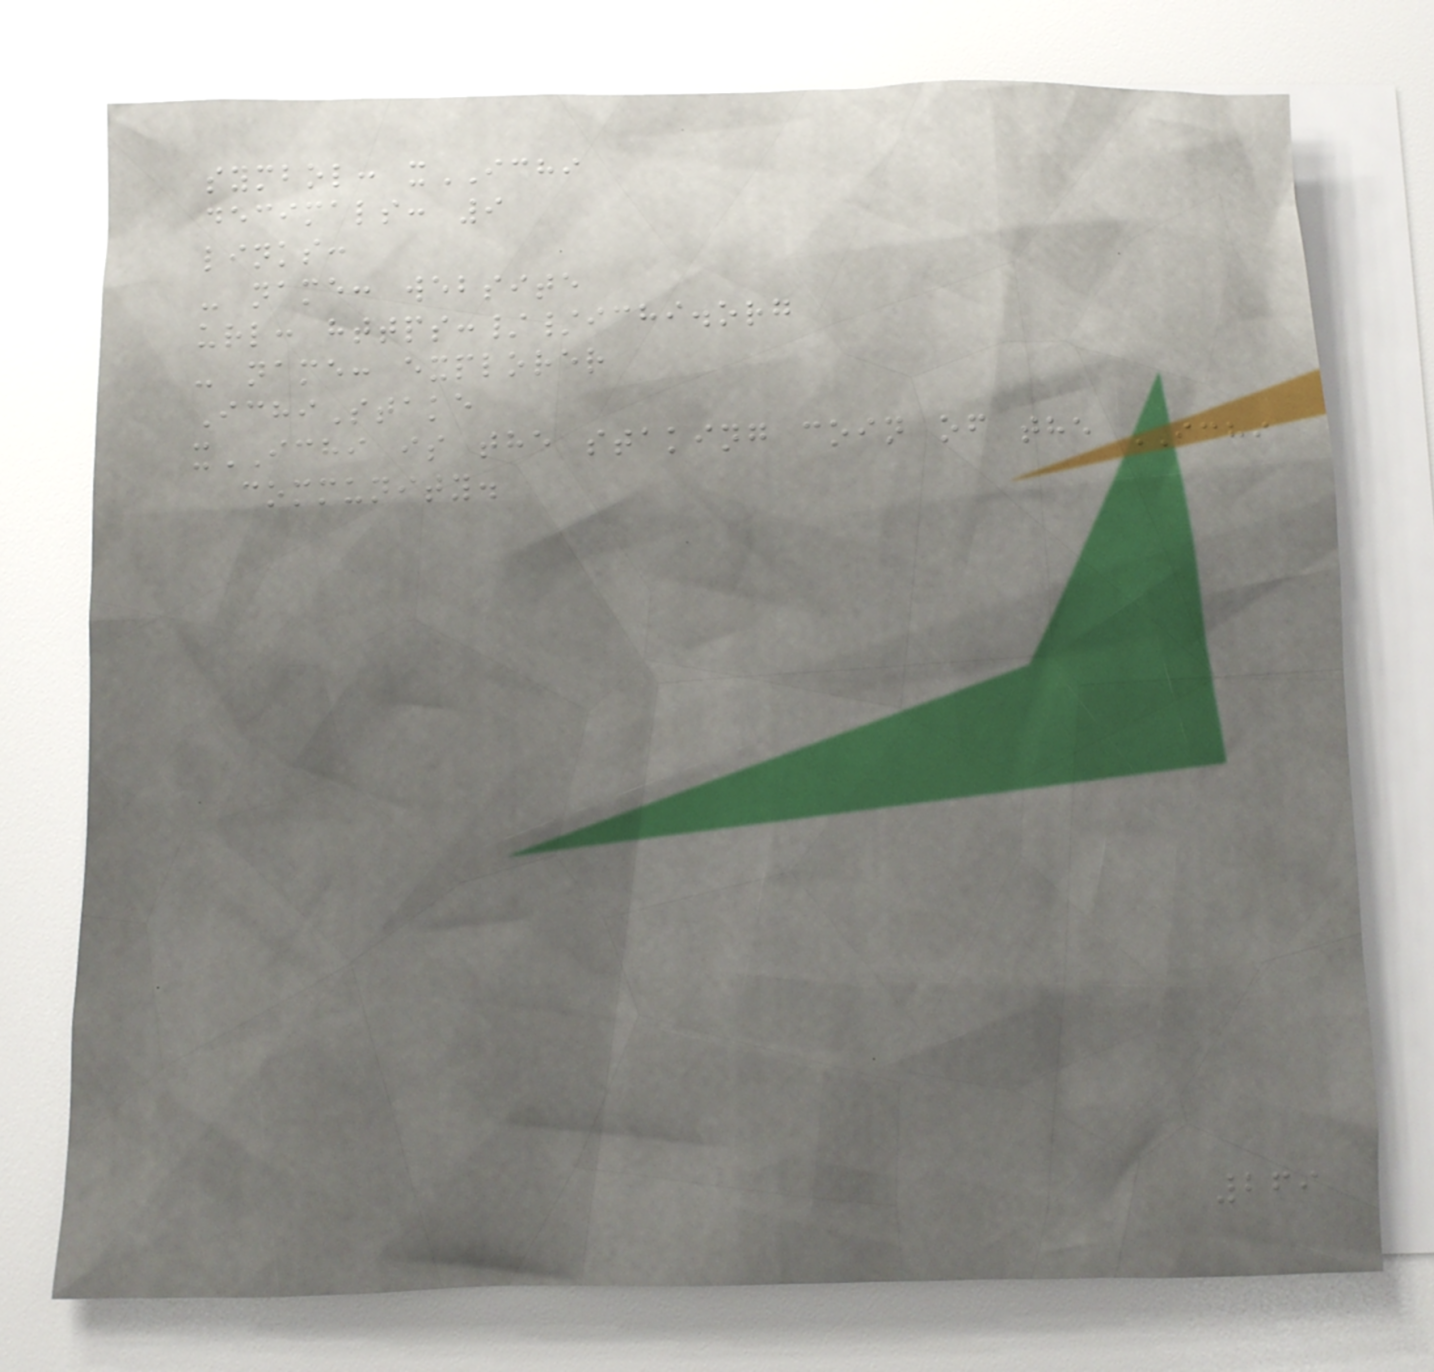symbol: xICHI
decimals: 9
links:
- name: website
url: https://ichi.org
- name: explorer
IchiStake
xICHI is the staking coin of the ICHI
community.
269
